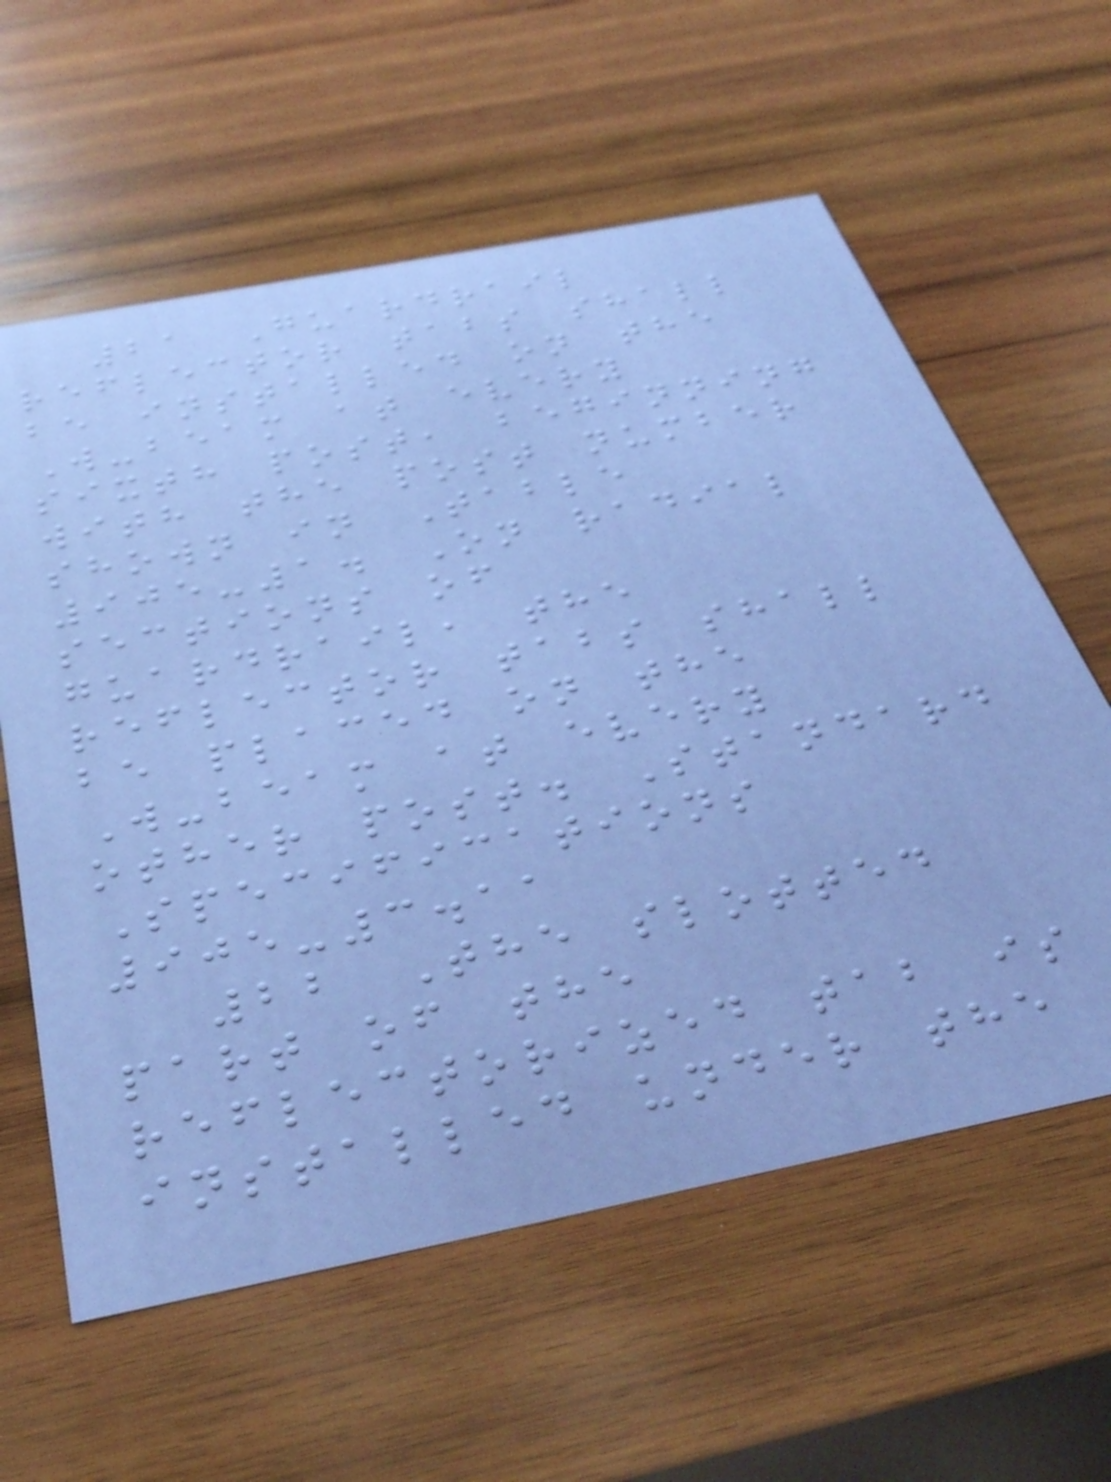21 Guardrail
reflector tabs shall
be installed on the
W-beam at every
sixth post, beginning
with the post number
shown in Table
905-1. On radial
sections of
guardrail, the
reflector tabs shall
be placed on the
W-beam at every
other post. Standard
Specifications
905-3.11
22 The slotted
part of the
reflectorized tab is
installed under the
